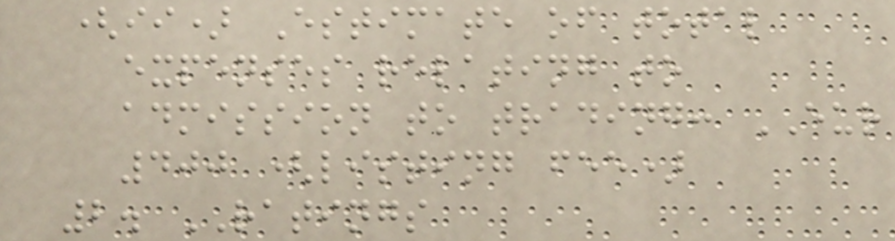(ii) Estimate of total
expenses relating to
admission to trading: EUR
400 (listing fee)
2. RATINGS
